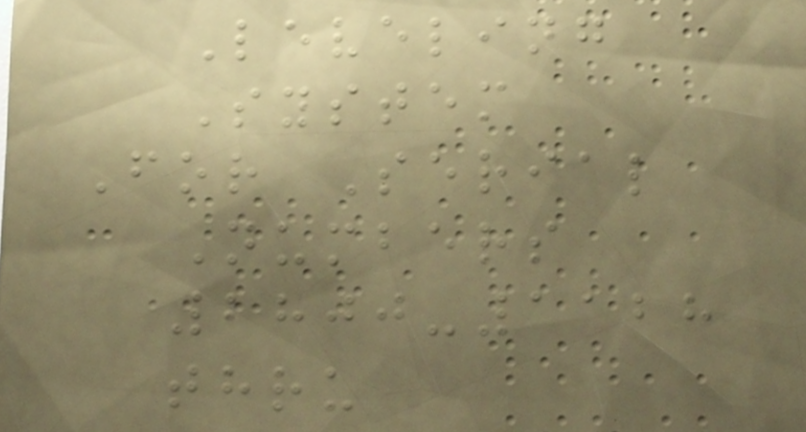Leveling
System
For Serial
Numbers
2800-1128
thru
